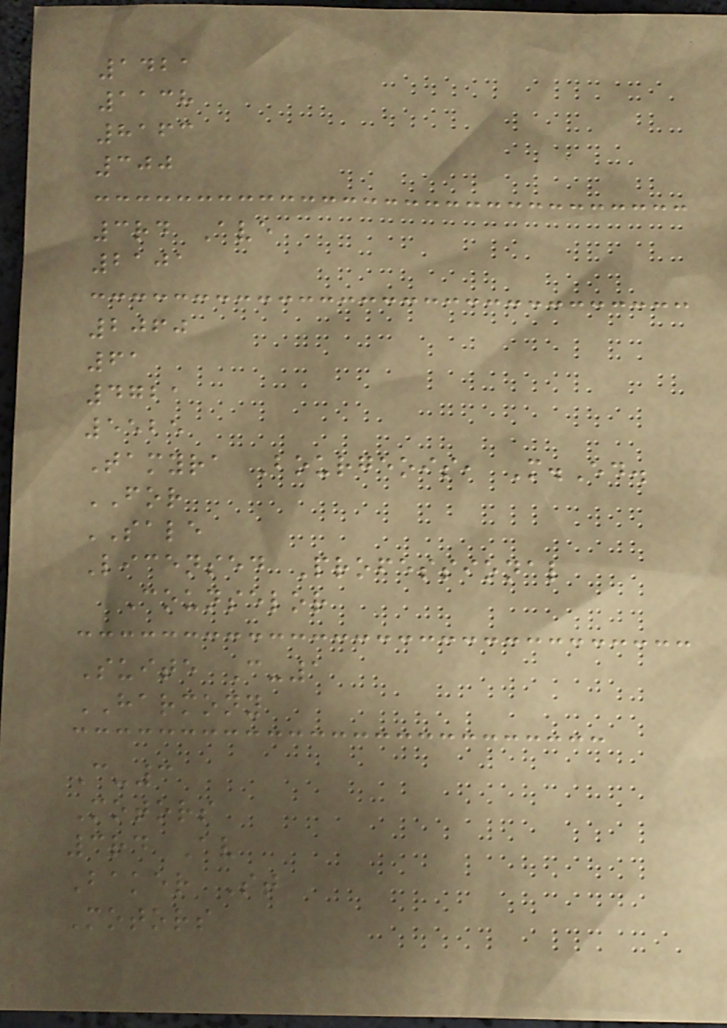1421
1138
8163
300
3rd Ave
2101
2060
61
4721
5525
Tamyra Bourgeois, M.Ed.
FOR
SALE
Licensed Professional
Counselor
Suite C-1
HARMONY
C-3
Motors
3rd Av
Baker St
Motors
